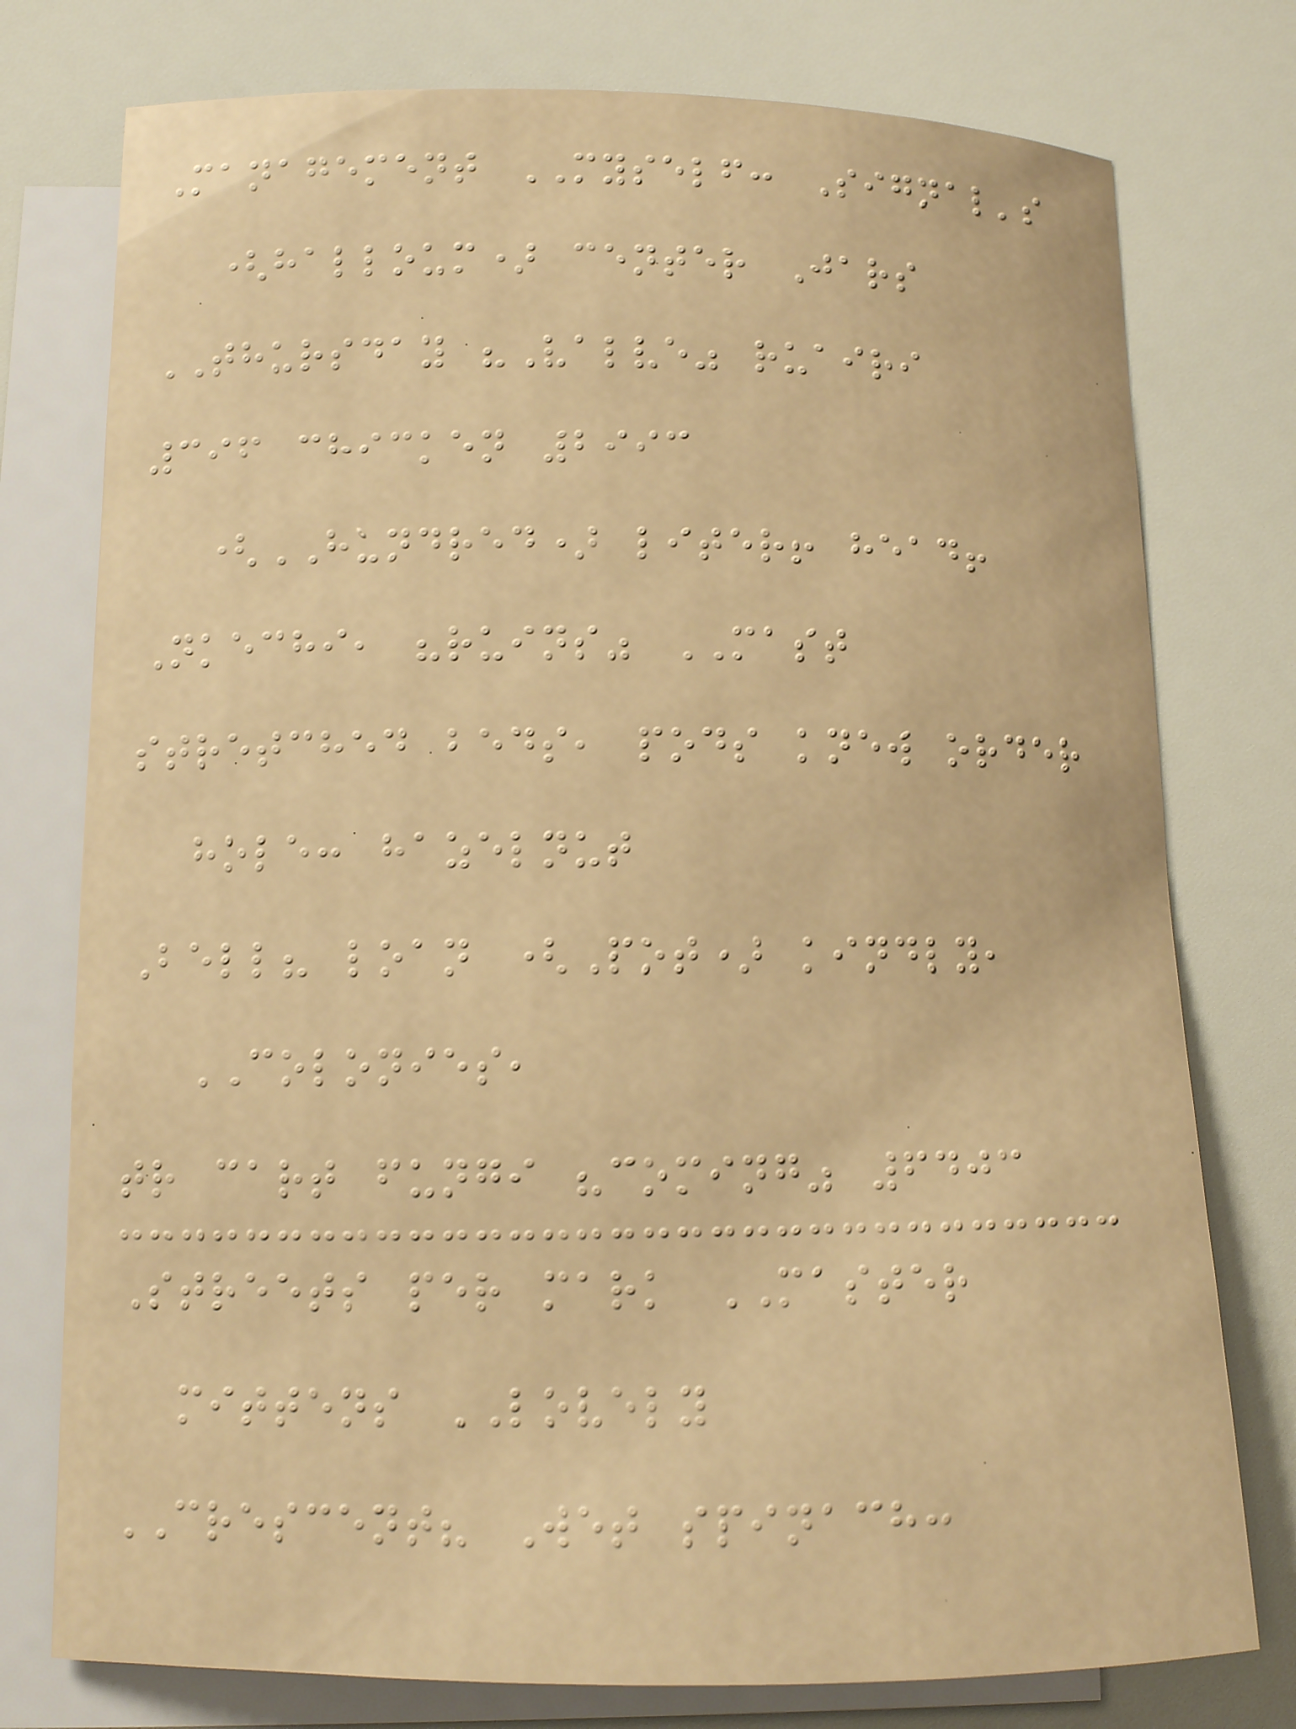Management MYSELF: Signal's
(halloum) center Jars
THURSDAY "Valve" ruairi
396 chicken 2993
(HUNDRED) liter! head!
Nkechi, "ruins" MAST
stretched beds, pods knew order
hole: hazelnut
Bell? loan (Pot) kindly,
COLONIES,
tr cart fungi "coming" 6403
Streets per mark MASTER
mittens LOVELY
CRESCENT? Wet spinach:
